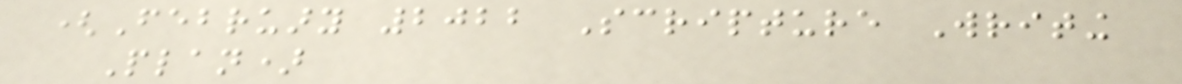(February 2022 Scripture Writing
Plan)
